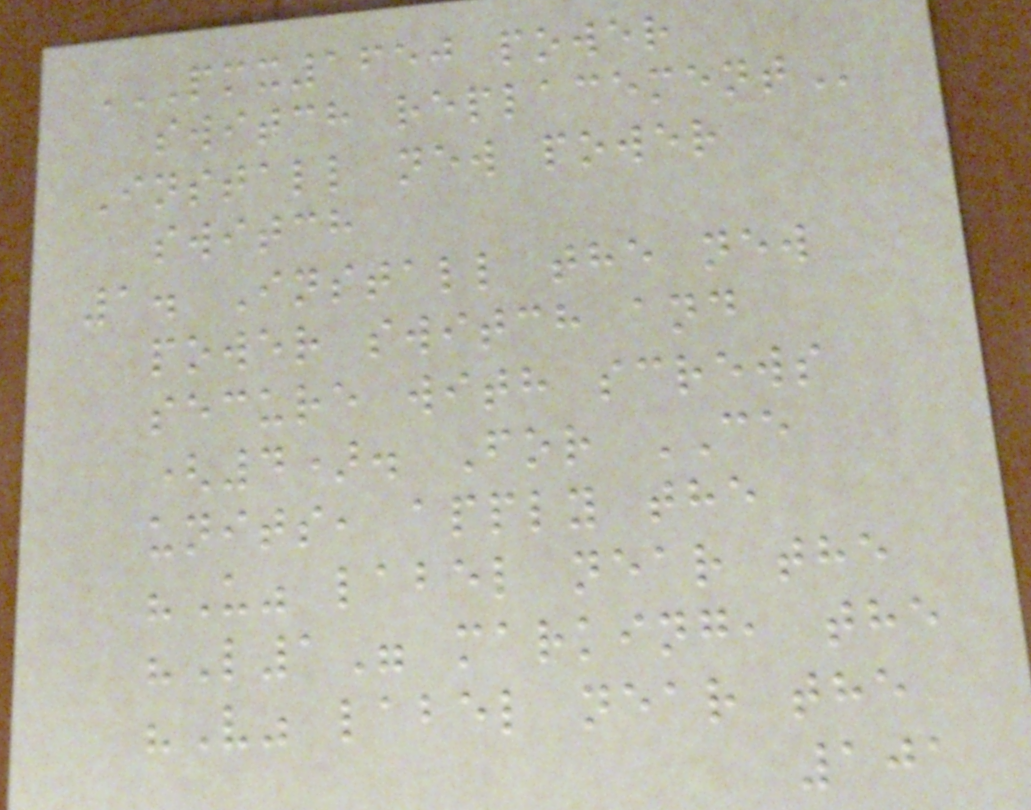PMX1650 POWER
SWITCH REPLACEMENT
Install new power
switch
1. Install the new
power switch and
secure with screws
(4). For CE
units, apply the
"U" label near the
"L1" marking, the
"V" label near the
101
